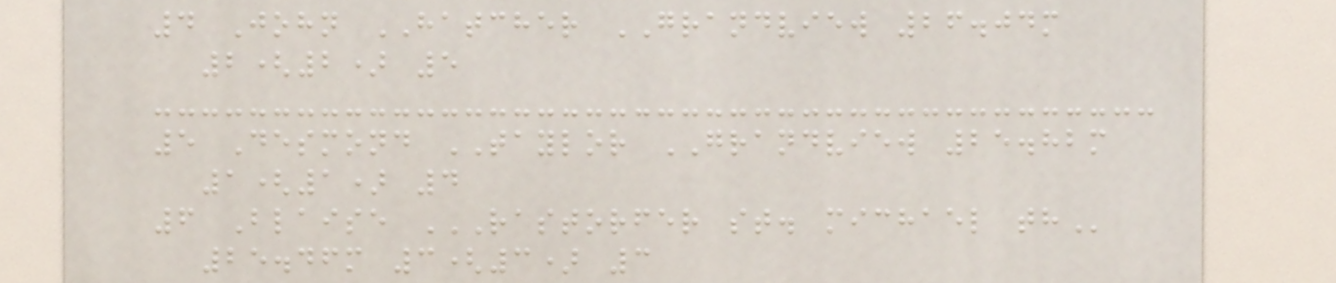4 John HATCHER GRANDVIEW 26.04m
2(2) 5
5 Desmond TAYLOR GRANDVIEW 25.82m
1(1) 4
6 Blaise RASTORFER ST. MICHAEL TH
25.46m 3(3) 3
